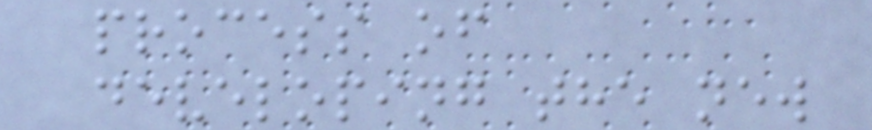process of
developing the new
